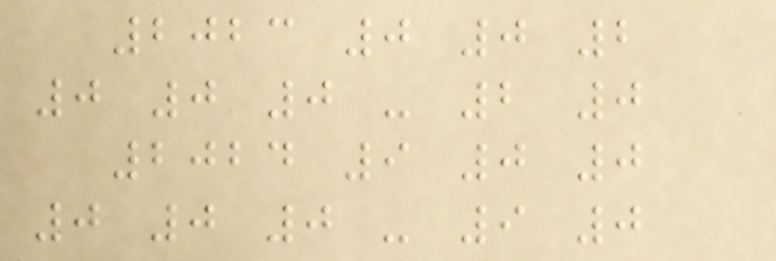2023 0 0 2
0 0 0 - 2 0
2024 9 0 0
0 0 0 - 9 0
